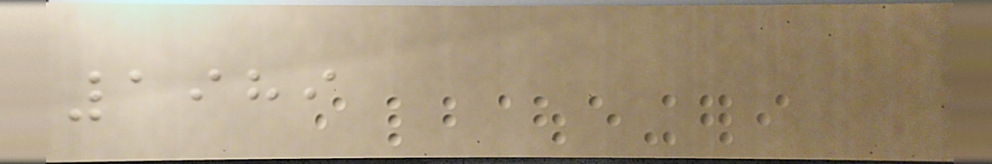1989
